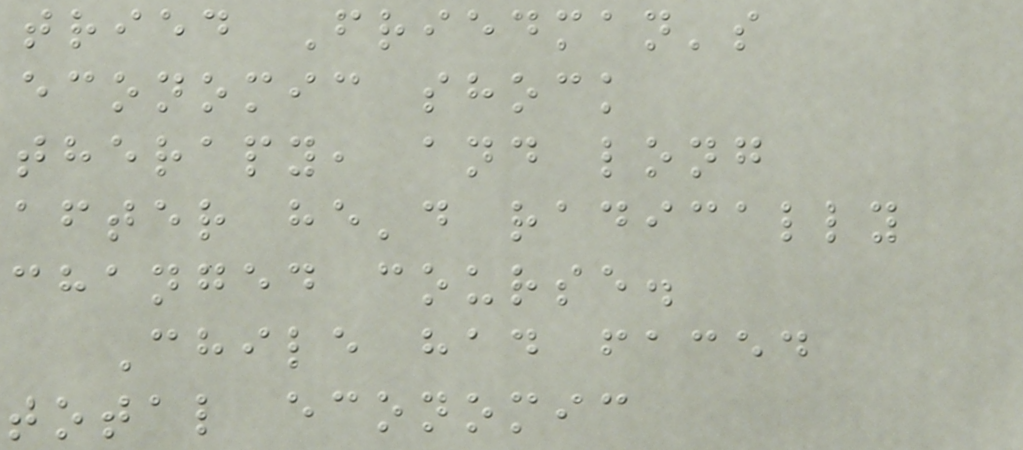tried Friedman's
economic shock
therapy, and long
after he'd radically
changed course.
Chile had faced
total economic
